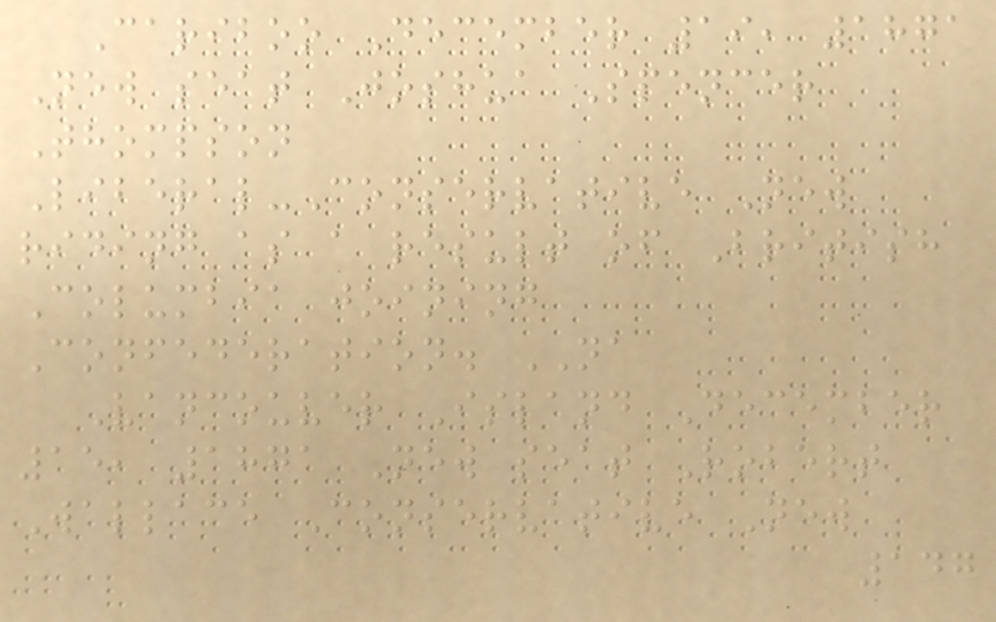Cariboo December 19, 1871
New seat Joshua Spencer
Thompson
Liberal-Conservative New
riding as a result of British
Columbia joining
Confederation. NA
Vancouver Island December
15, 1871 New seat Robert
Wallace Conservative New
147
